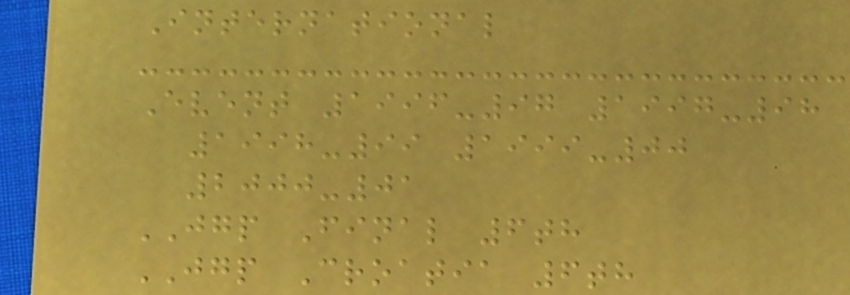International
Event 1996-97 1997-98
1998-99 1999-00
2000-01
JGP Final 6th
JGP Croatia 6th
